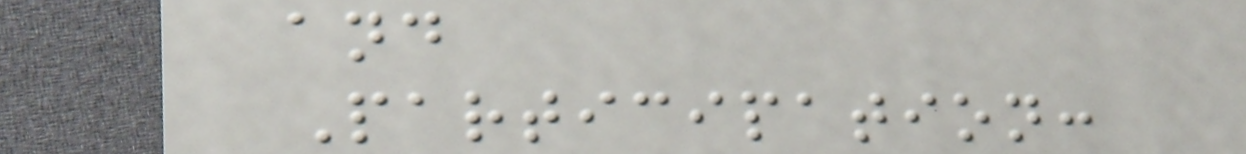and
Participation:
